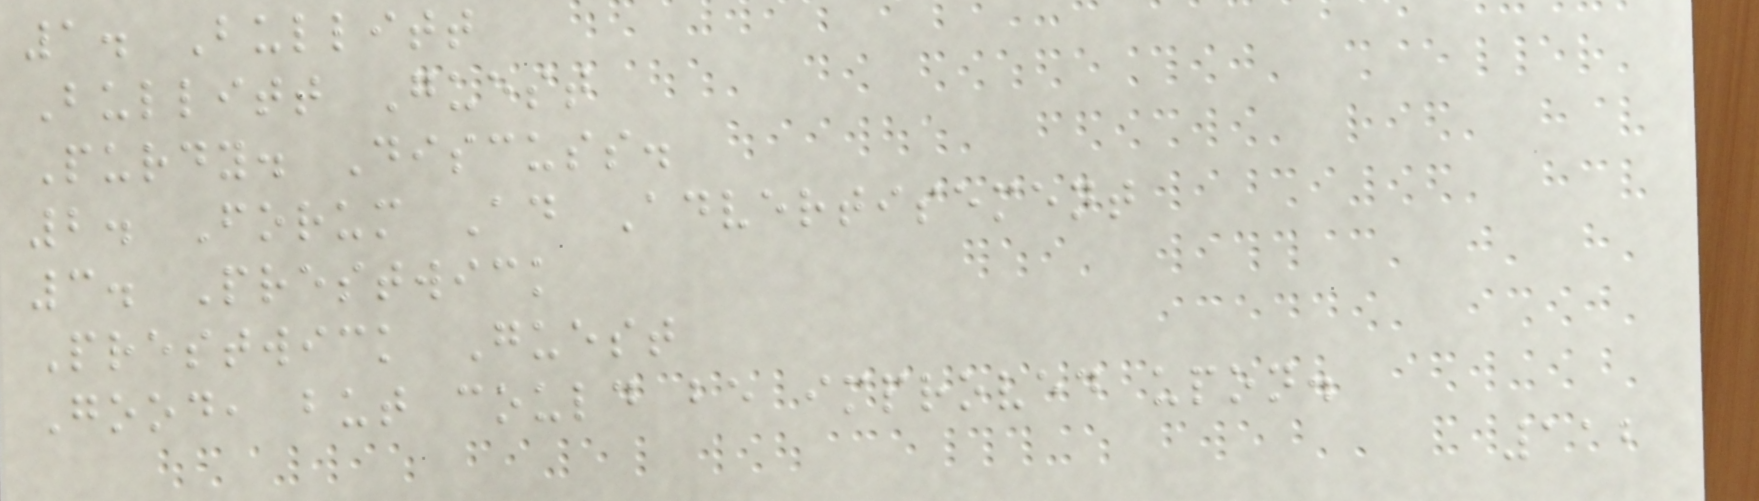1. Bullitt
Bullitt Guest
Purdy. Discuss.
2. Forum Ad Advertisement
3. Prestwick
Prestwick Guest
Good, but could be improved upon.
112
